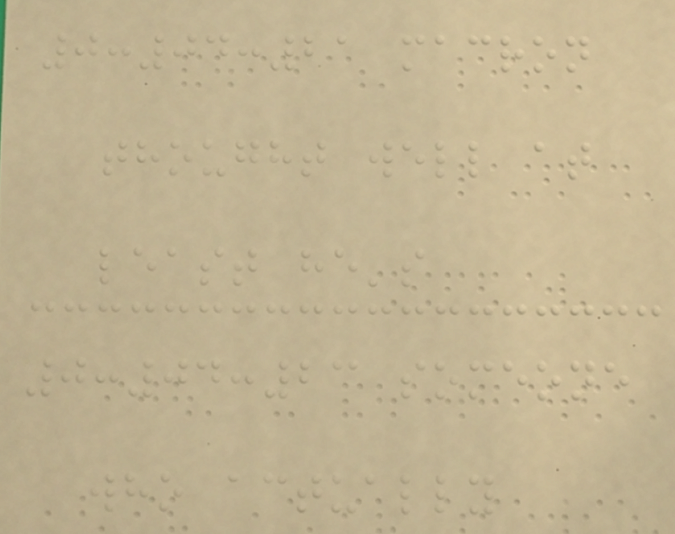0:04:21 macron
thought well at
least he's
0:04:23 someone
who actually
